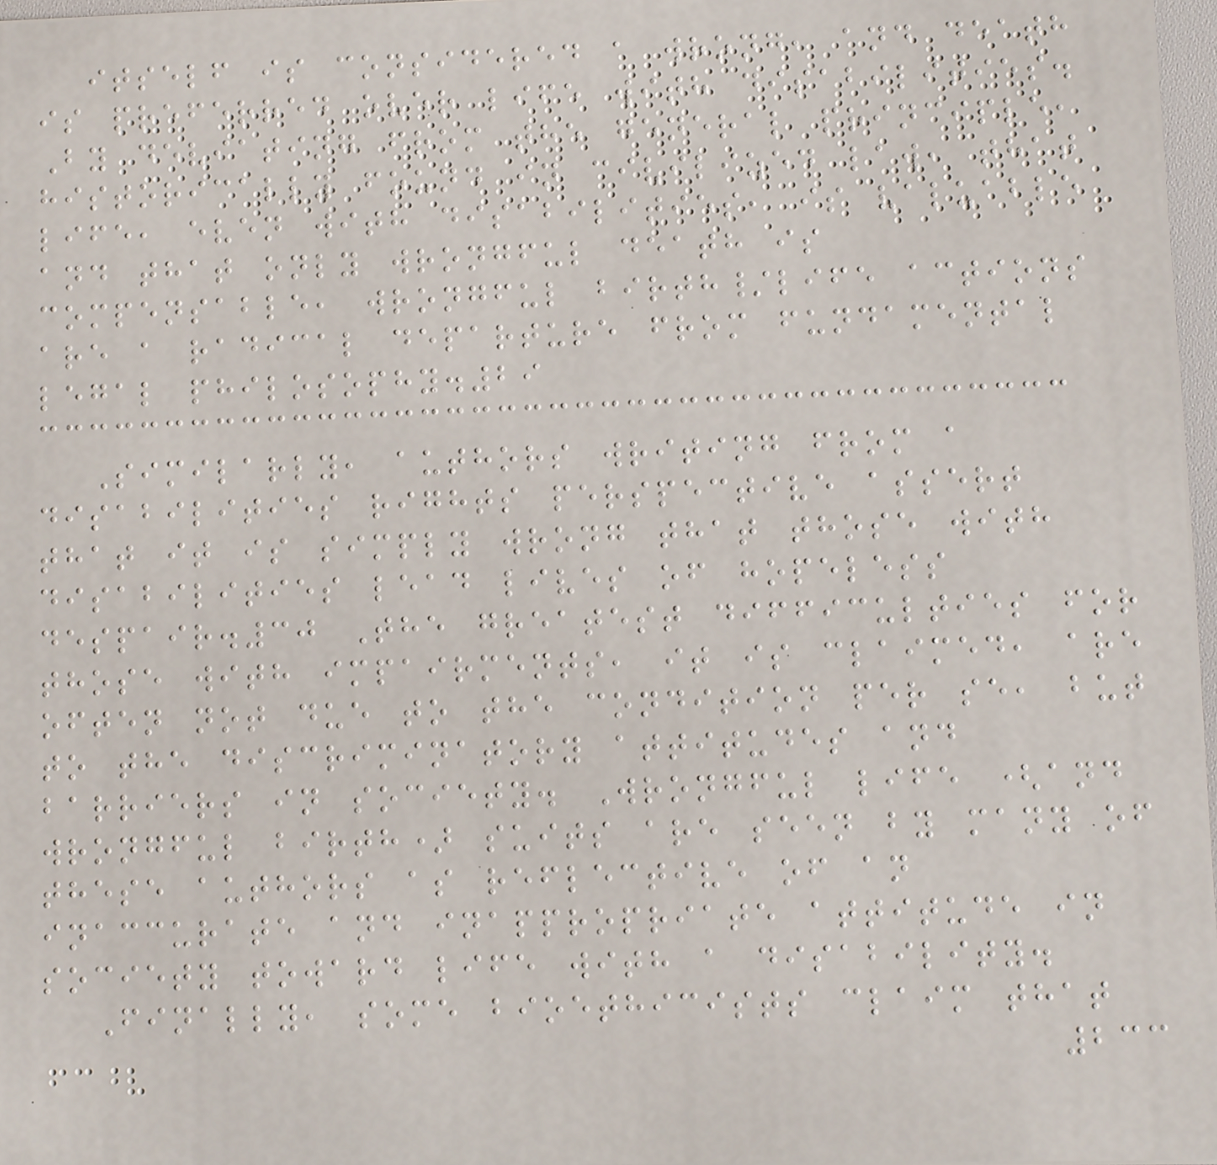itself is considered a wrong, and death
is preferred over life with disabilities.
By deviating from the general principle,
historically found in civilized law, that
life, even with disabilities, is valuable
and that only wrongful death is
compensable, wrongful birth/life actions
are a radical departure from fundamental
legal philosophy.29
Similarly, authors writing from a
disabilities rights perspective assert
that it is simply wrong that those with
disabilities lead lives of hopeless
despair.30 The greatest difficulties for
those with impairments, it is claimed, are
often not due to the condition per se, but
to the discriminatory attitudes and
barriers in society. Wrongful life (and
wrongful birth) suits are seen by many of
these authors as reflective of an
inaccurate and inappropriate attitude in
society toward life with a disability.
Finally, some bioethicists claim that
233
